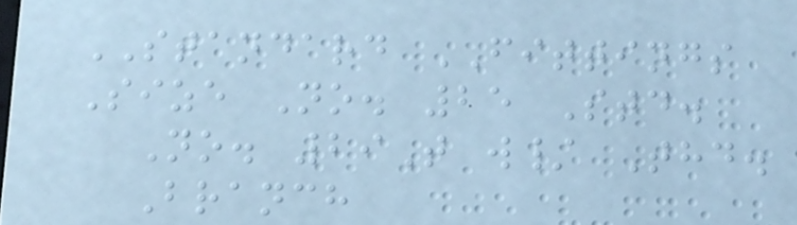STANDARD FITTINGS
Size No. 25 Std.
No. 29T w/ Thd.
Branch
